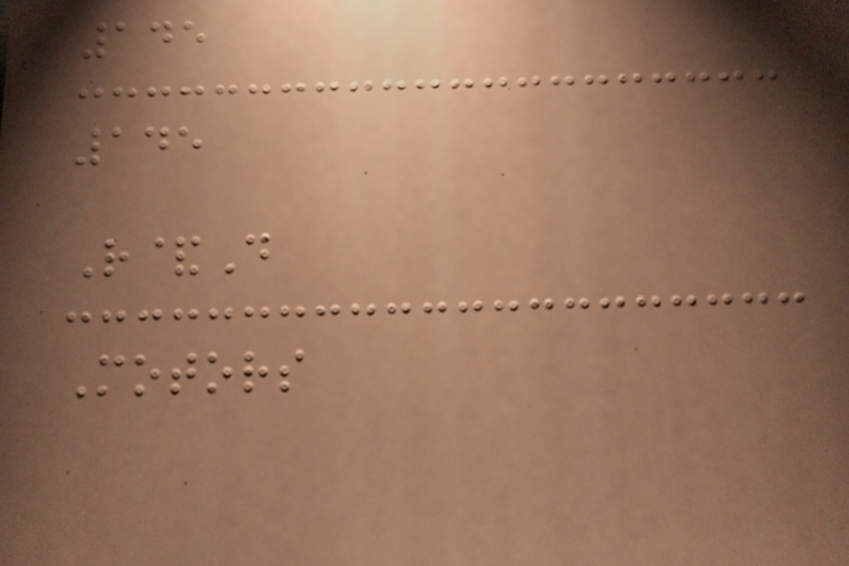145
145
R&D
Motors
